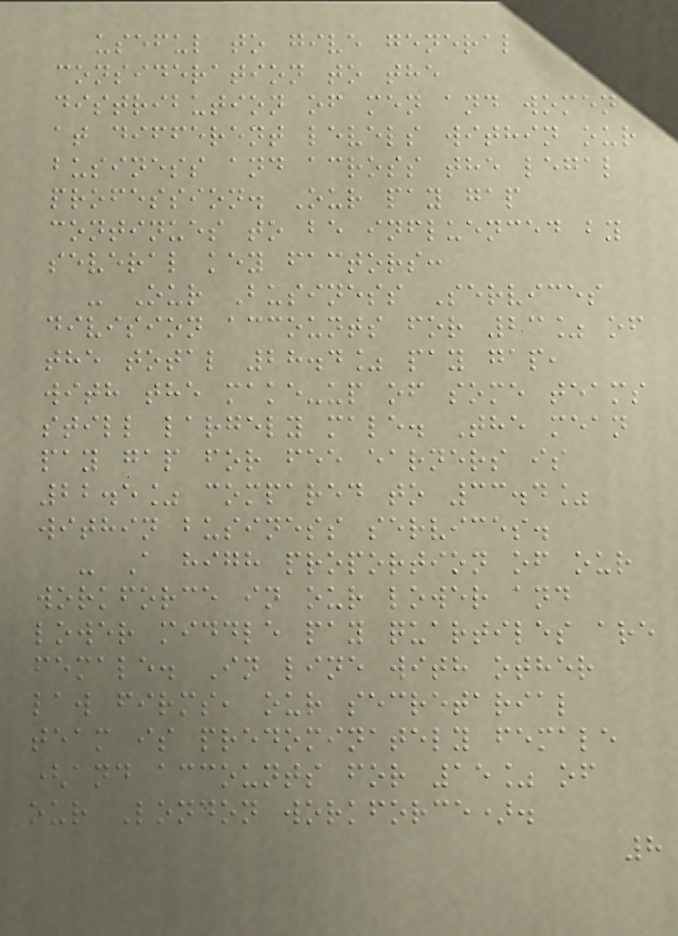useful to give general
consideration to the
distribution of men and women
at different levels within our
business and across the legal
profession. Our pay gap
continues to be influenced by
several key factors:
- Our Business Services
division accounts for 23% of
the total 28.4% pay gap,
with the make-up of some teams
still largely male. The mean
pay gap for fee earners is
22.5% compared to 33.4%
within business services.
- A high proportion of our
workforce in our lower and
lower middle pay quartiles are
female. In line with other
law firms, our secretarial
team is predominately female
(and accounts for 15% of
our London workforce).
8
